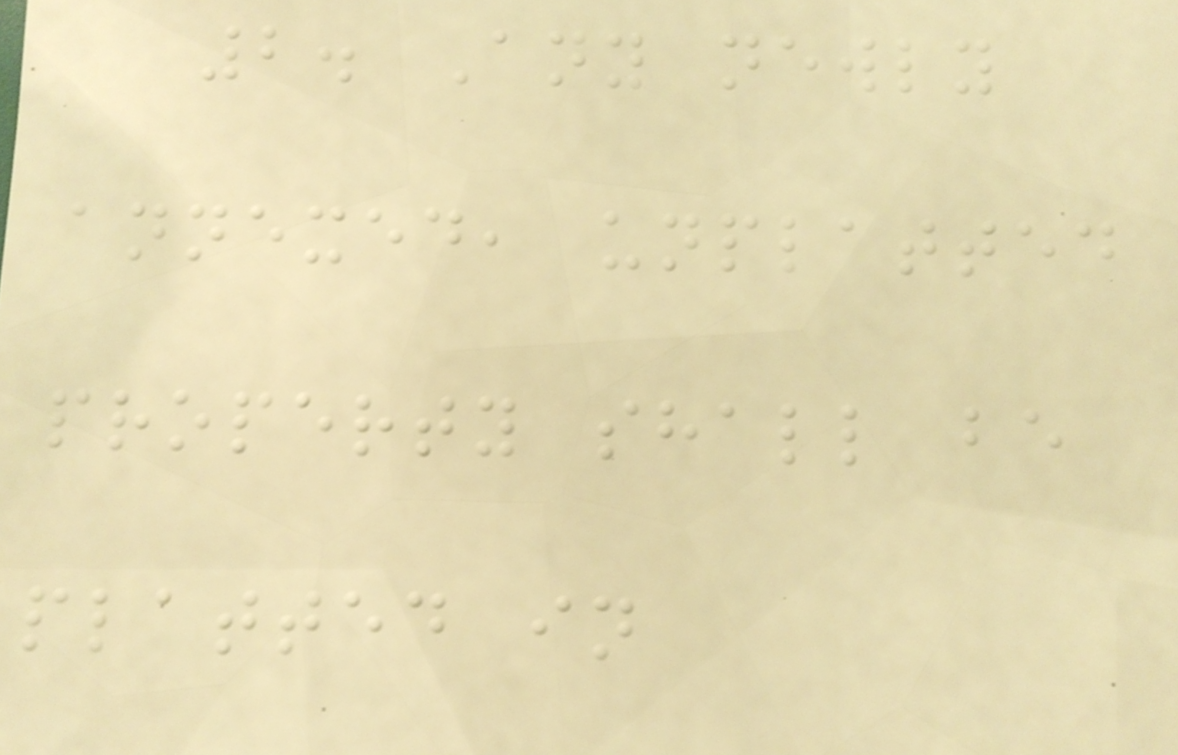2. Any newly
annexed, unplatted
property shall be
platted in
